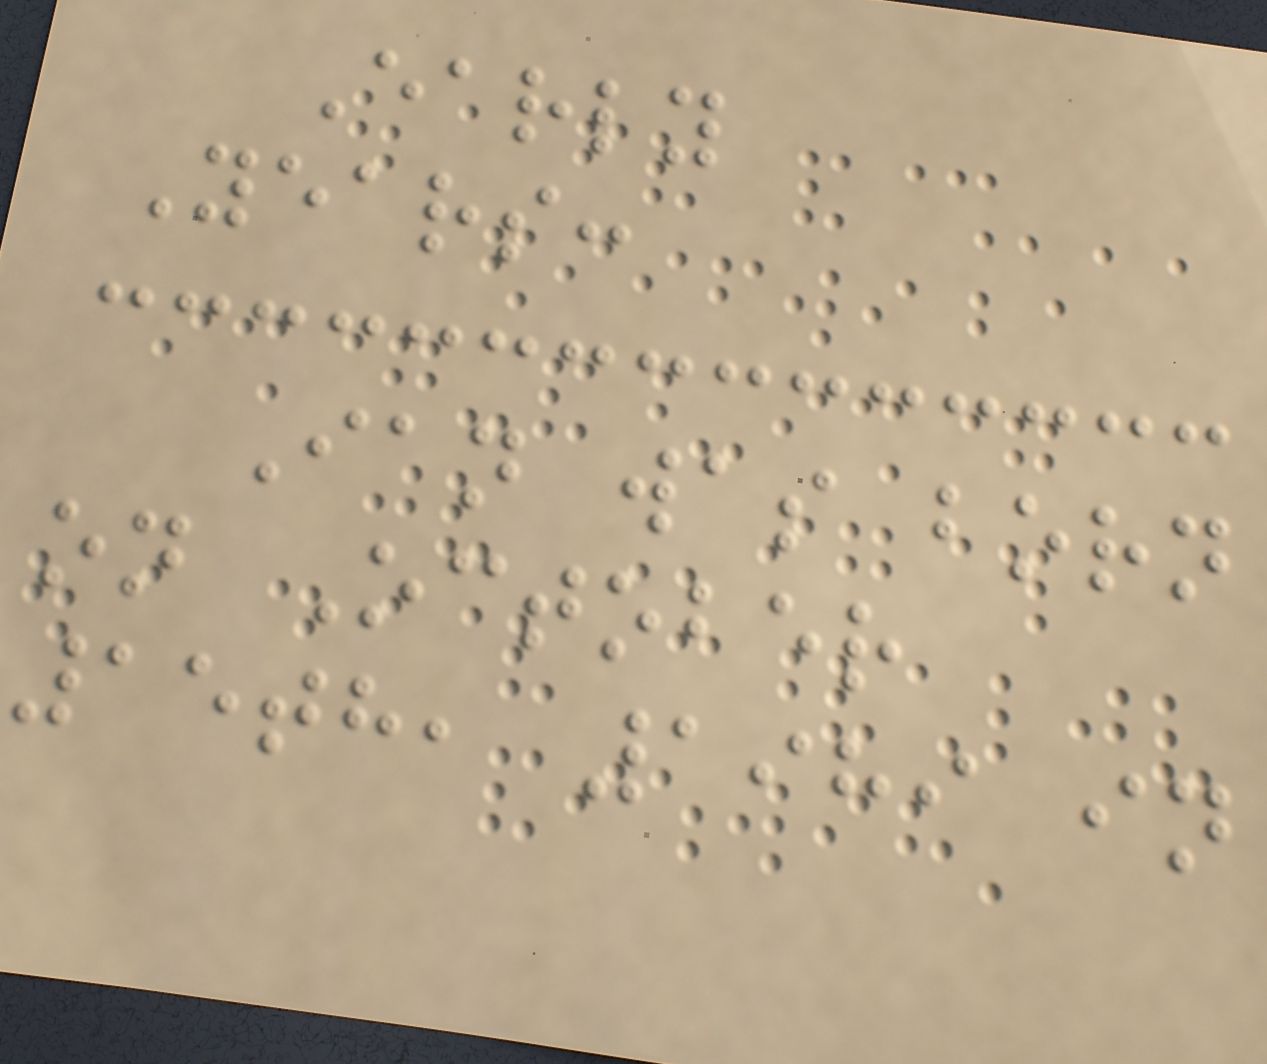Early
Years:
Ian was born
on October
15th, 1989 in
